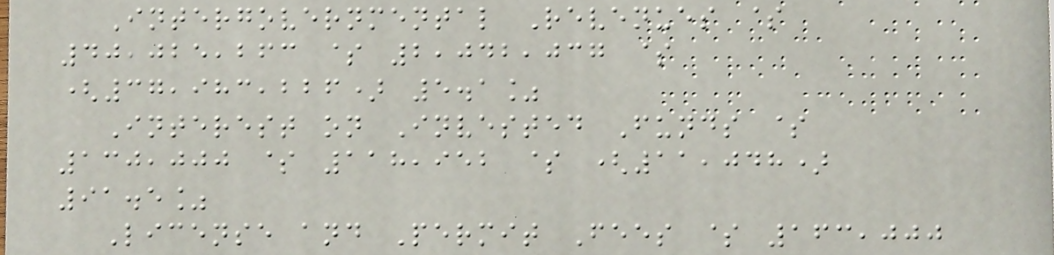Intergovernmental Revenues $
40,025,263 $ 2,042,037 $
(37,983,226) 5.1%
Interest on Invested Funds $
130,000 $ 118,952 $ (11,048)
91.5%
License and Permit Fees $ 163,000
